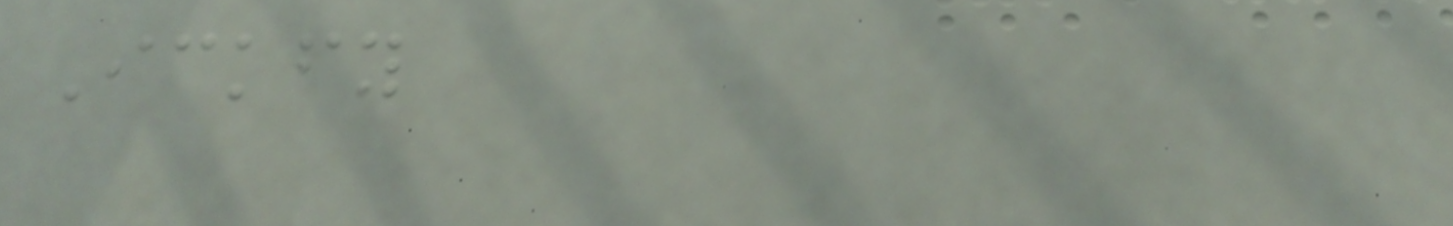Ickfy
